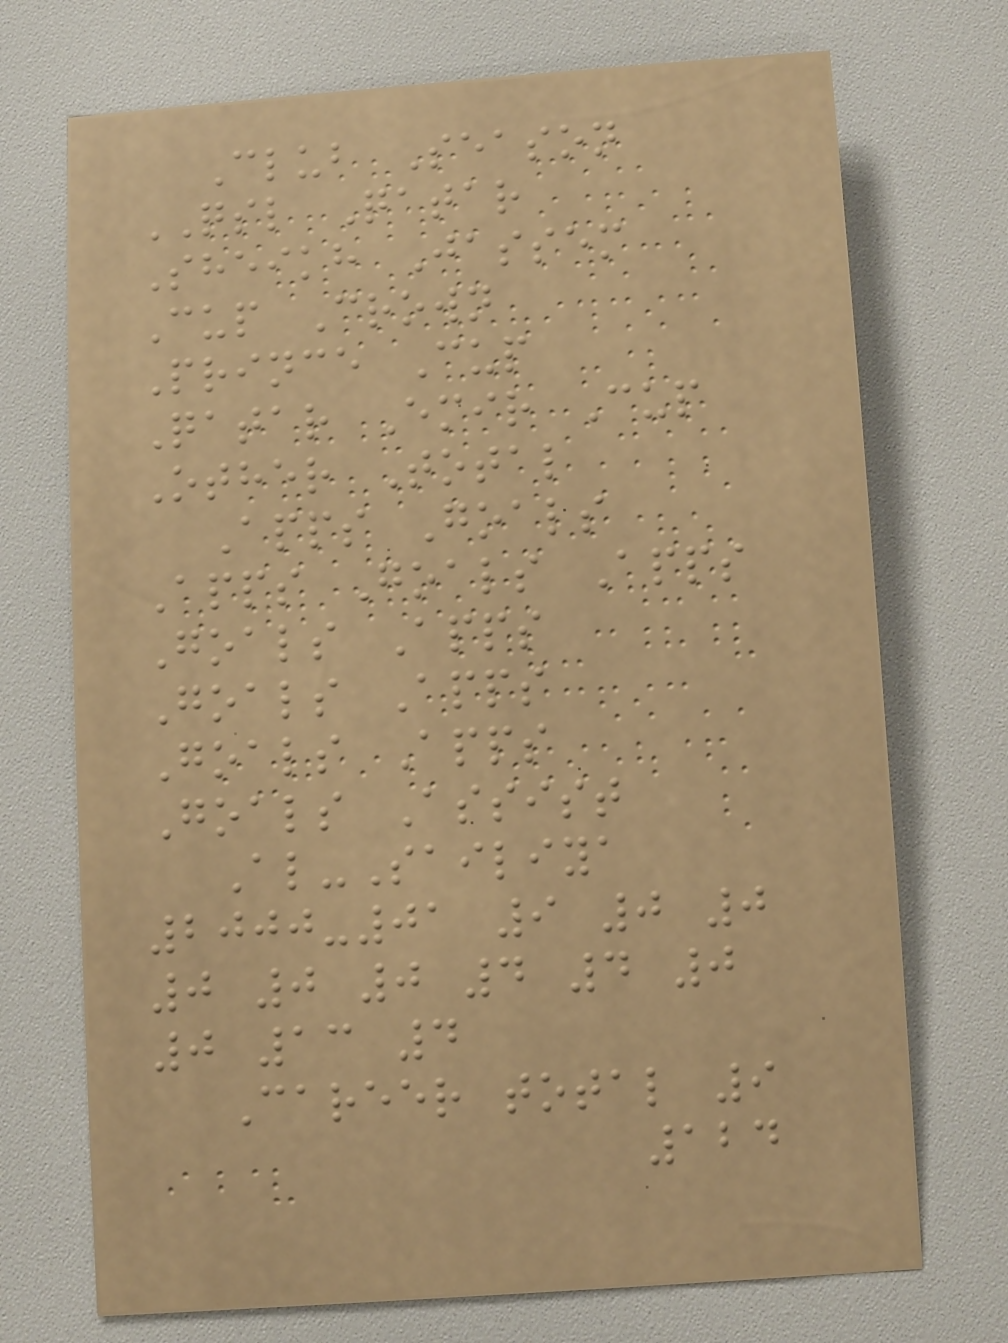Club Season
QSL Qatar
Sheikh Jassem
Cup Crown
Prince Cup
Qatar Emir Cup
Other Total
Apps Goals
Apps Goals Apps
Goals Apps
Goals Apps
Goals Apps
Goals Assist
Al-Sailiya
2000-01 9 0 0
0 0 0 4 4 0
0 13 4
Career total 9
124
